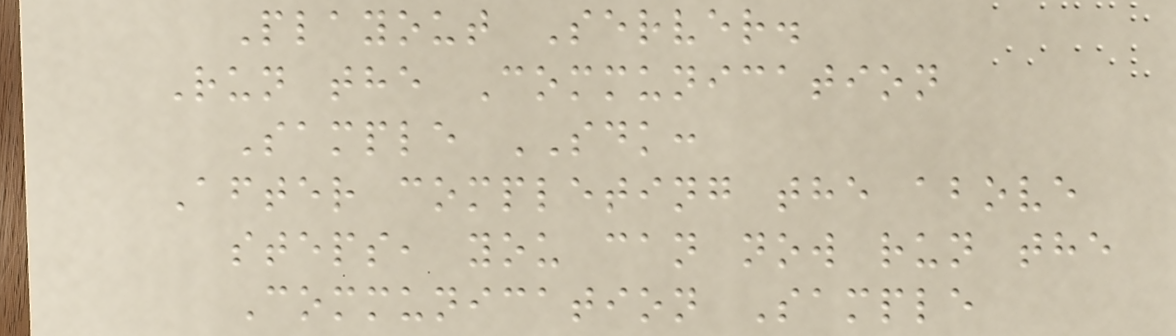Playout Server.
Run the Communication
Sample SDK:
After completing the above
steps, you can now run the
Communication Sample
